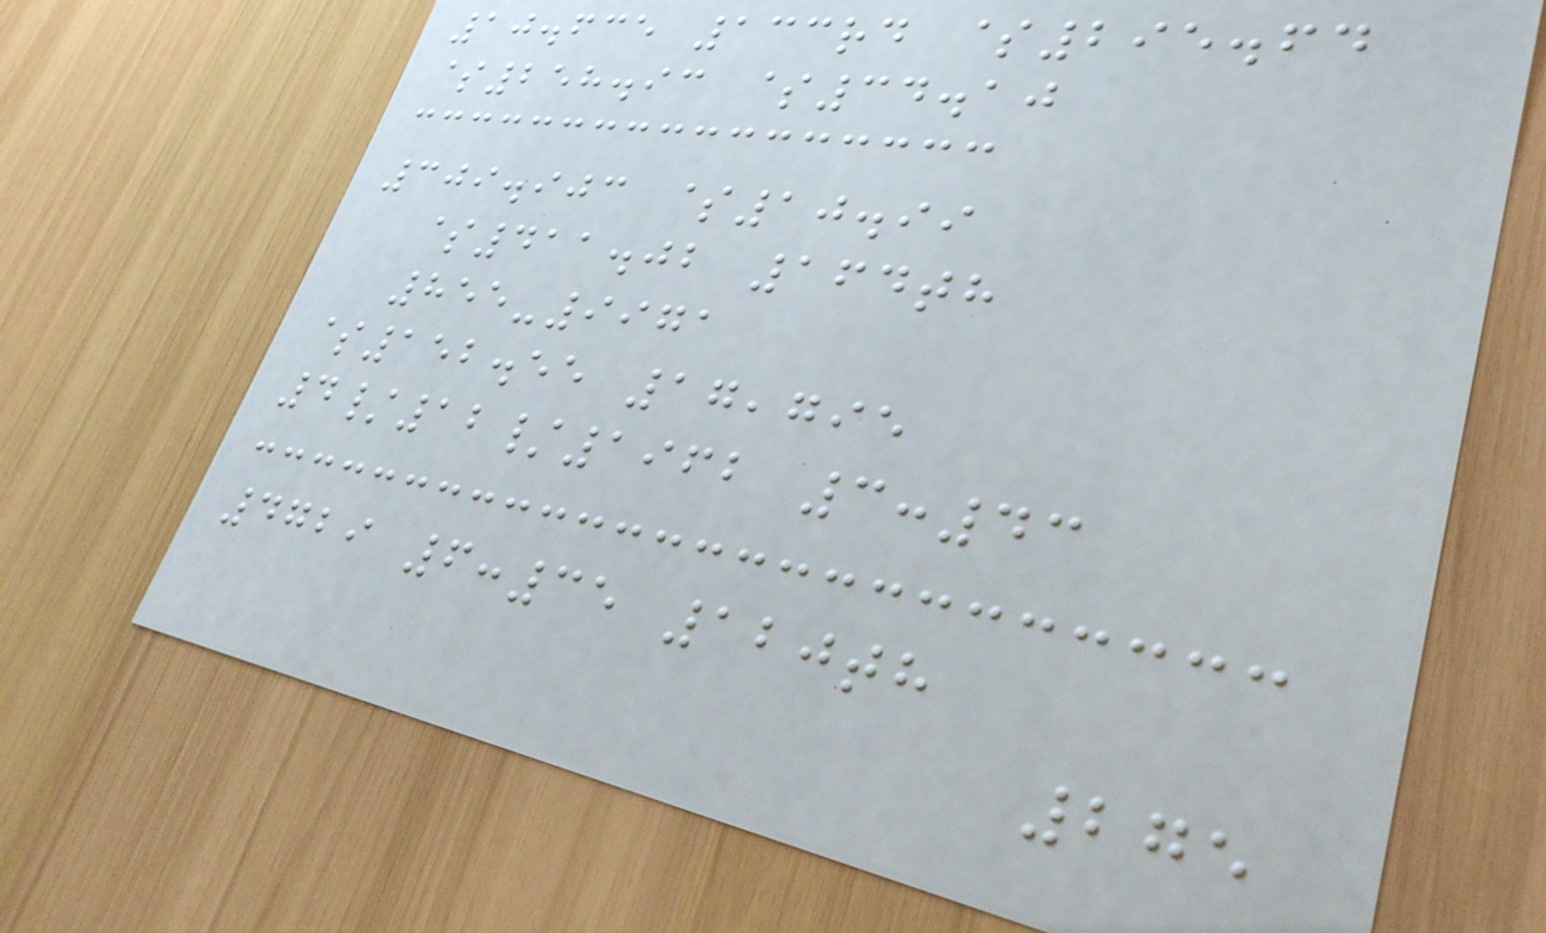10.635 133rd $295.64
$258.93 $34.10
309.903 $10.99
$411.02 164th
855-9971
$152.55 17,795
4/12/1962 3:43
4729 6:35 120th
275
